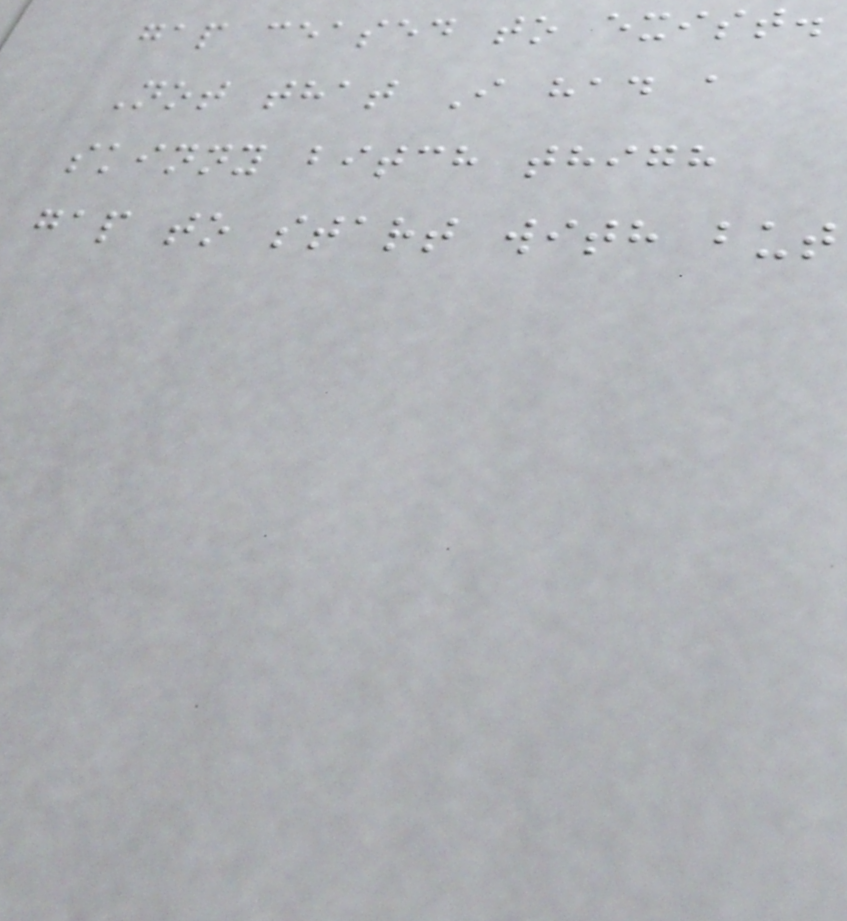gap ceased to exist.
Not that I had a
skinny bitch thigh
gap to start with but
